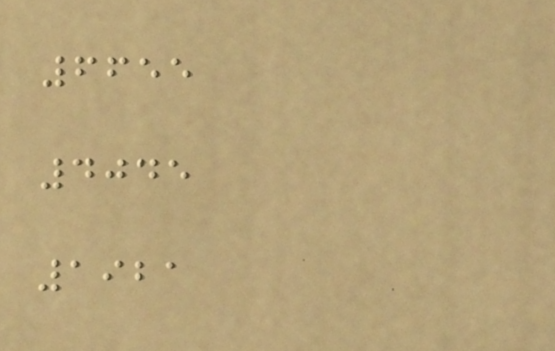6655
4045
1921
